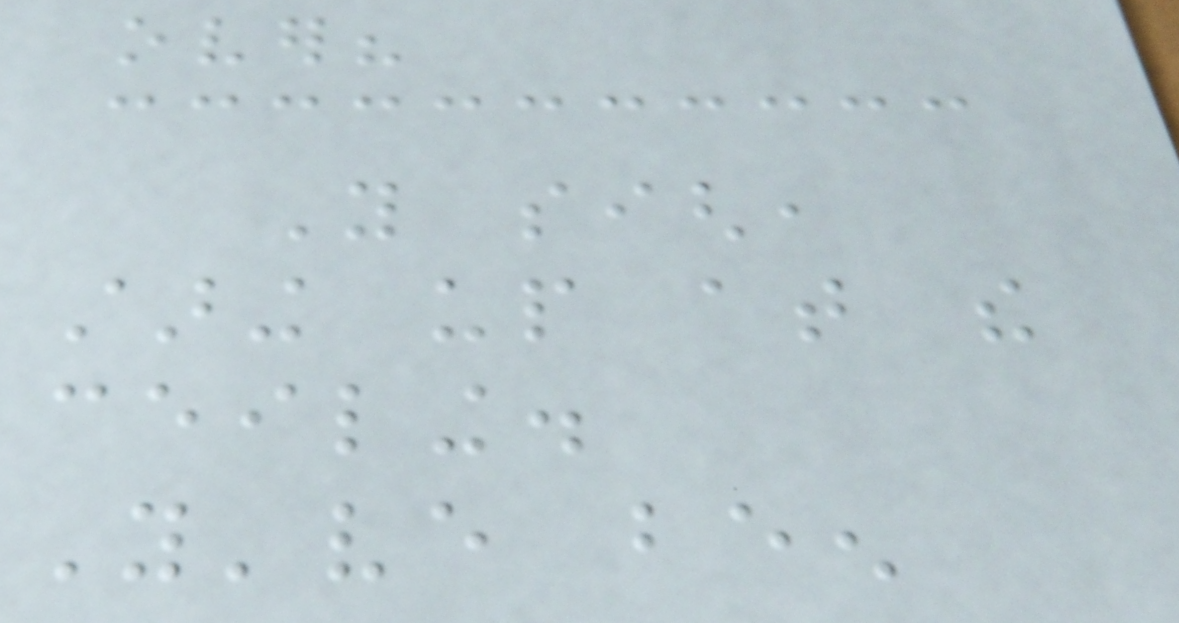over?
You sigh,
staring up at the
ceiling.
You've been
